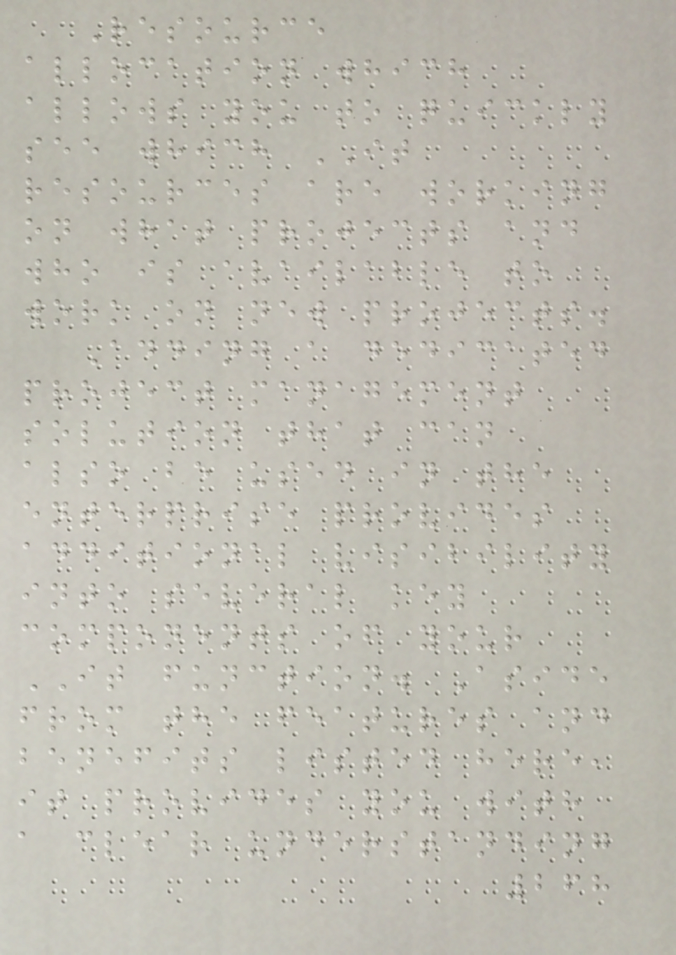Resource
allocation which
allows you to quickly
see which IT
resources are working
on what projects and
who is available to
work on new projects.
Adding a dedicated
project management
solution that can
also be used in the
enterprise provides
additional visibility
into several key
components of your
IT function. Aside
from the features and
benefits listed here,
it provides you with
a clear understanding
268
